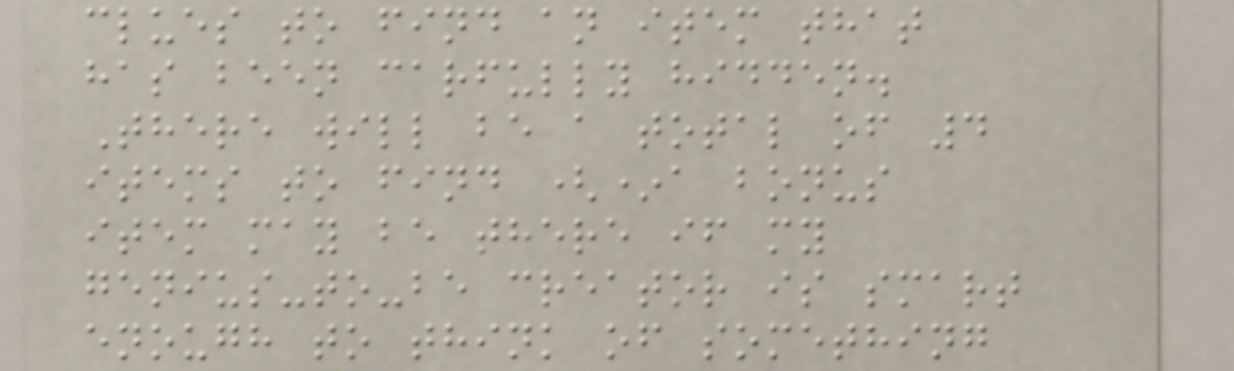clues to find an item that
has been carfully hidden.
There will be a total of 4
items to find (*a bonus
item may be there if my
genius-to-be creator is smart
enough to think of something
